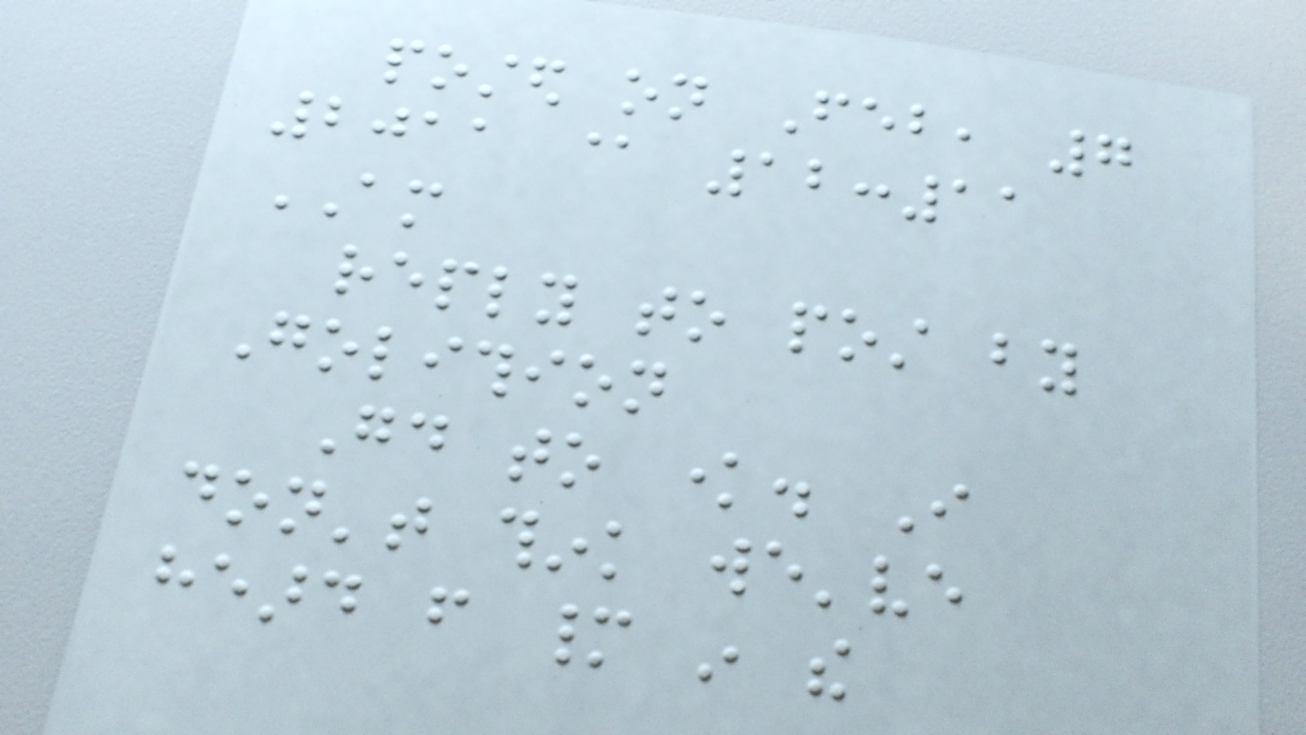posted on Feb, 7
2011 @ 12:11
AM
reply to post by
Golithion
Good to know. I
don't think we've
heard from many in the
